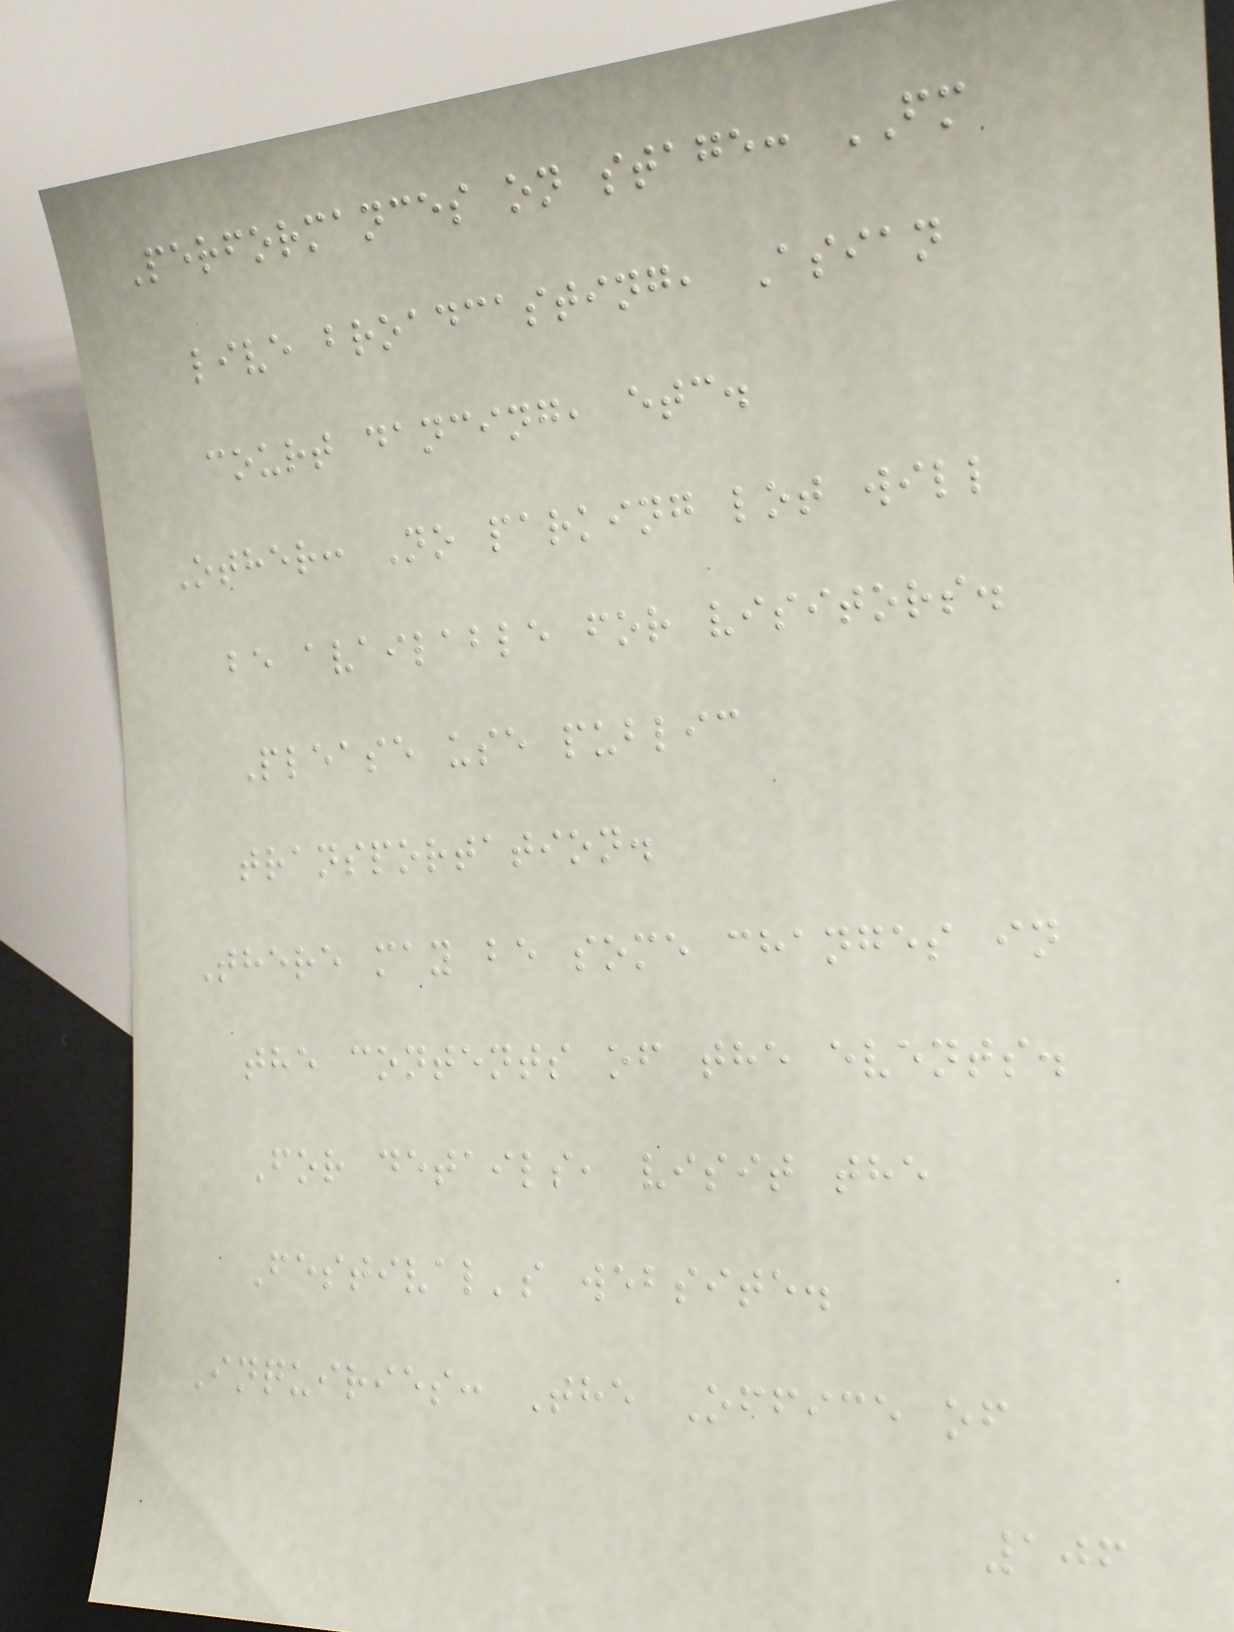Performances on stage: FM
live broadcasting, Asian
court dancing, etc.
Other: No parking lot will
be available for visitors.
Please use public
transportation.
There may be some changes in
the contents of the events.
For details, visit the
Festival's website.
Inquiries: The Office of
106
